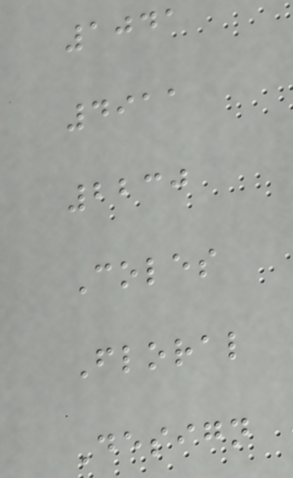1041
4911
2230
Coles
Floral
Design
